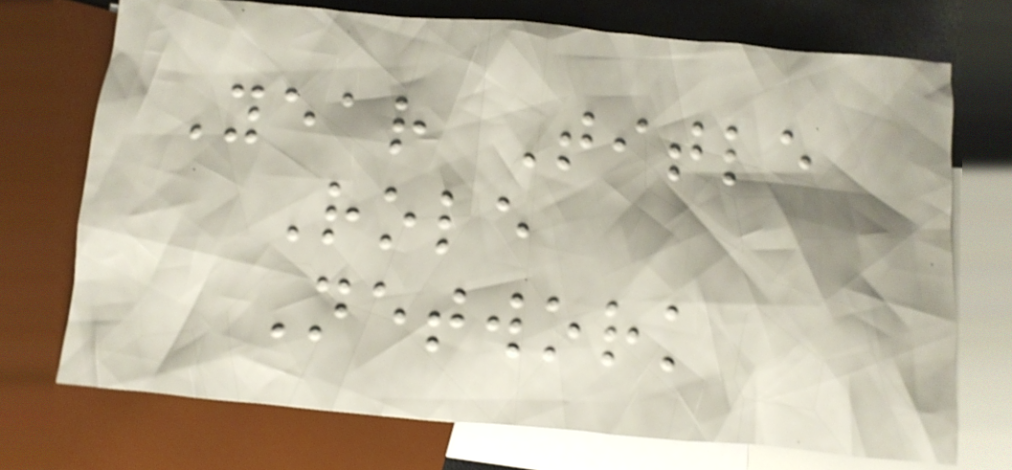Year Title
Role
Network
